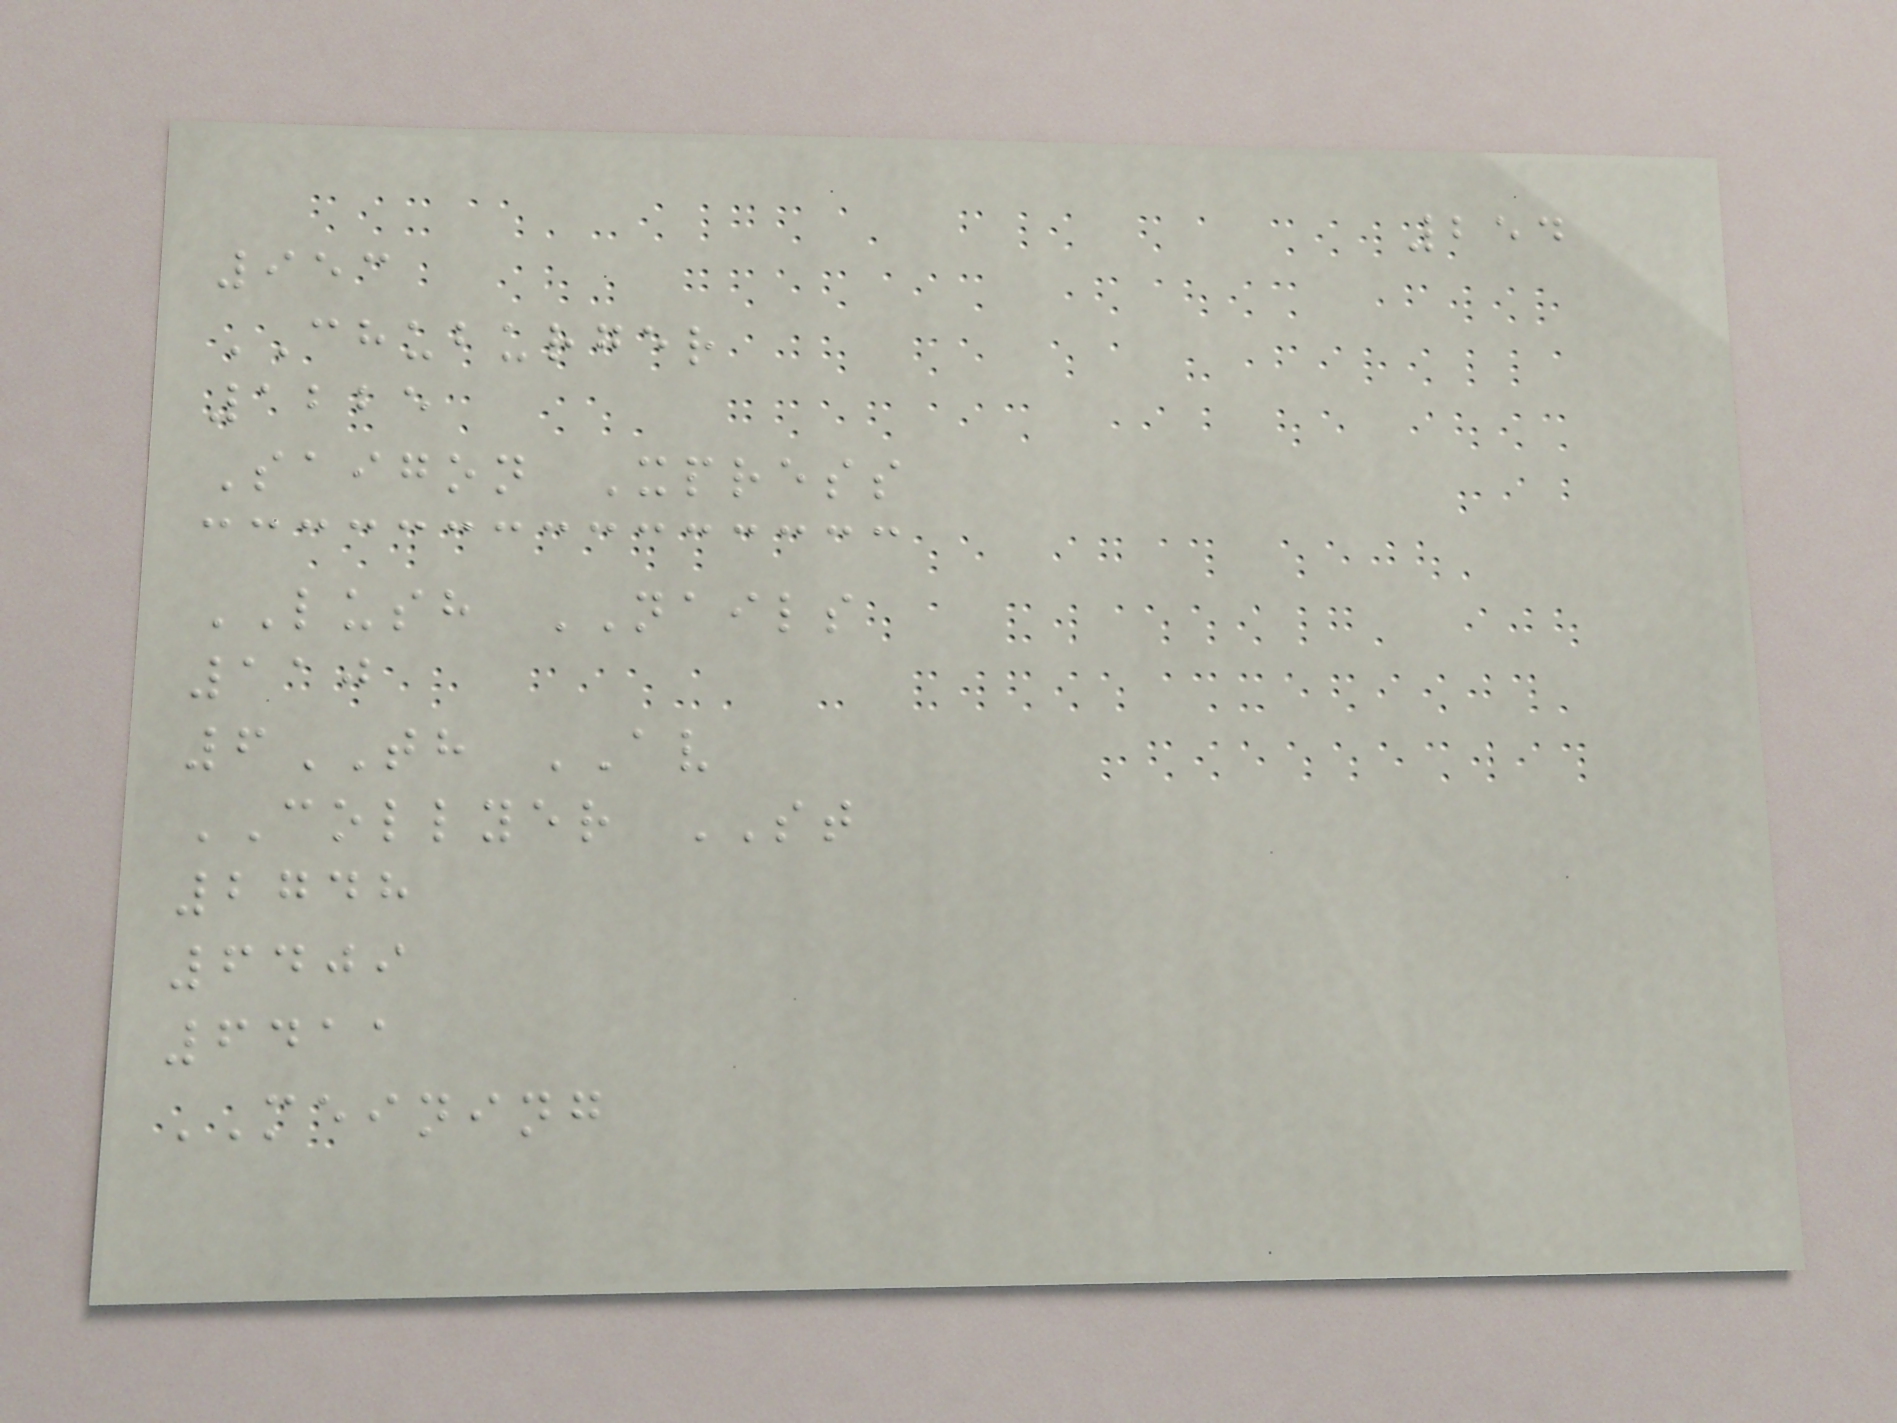254
953
CHUBURGER
1225
Saigon Xpress
LUSH NAILS
110
6TH AV
COLLYER ST
2748
6409
6411
MEINING
